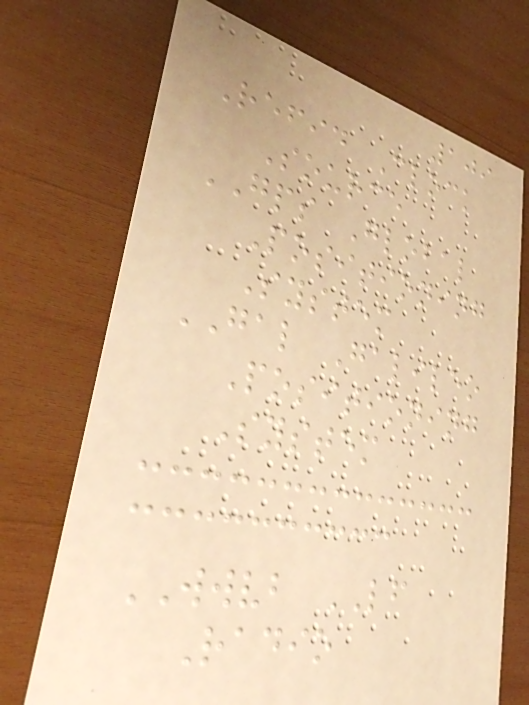109
Refid Clock
Source
GPS Global
Positioning
System
GAL Galileo
Positioning
System
WWVB LF
Radio
